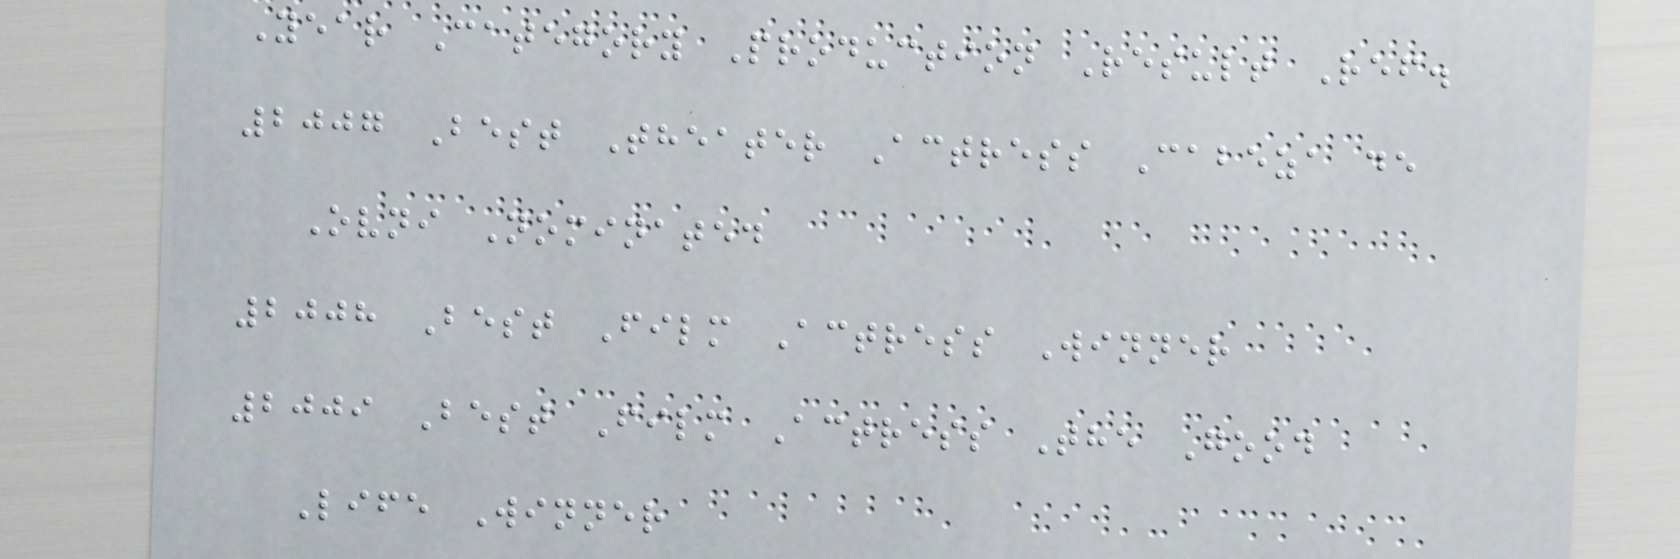Year Category Production Result Ref.
2007 Best Theater Actress Cabeza de
Ovni Nominated
2008 Best Film Actress Winner
2009 Best Film Actress The Good
Life Winner
